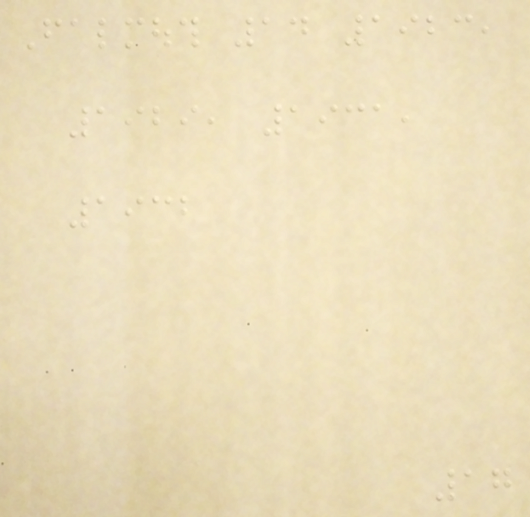Falmouth 14 1923,
1929, 1931,
1932
17
